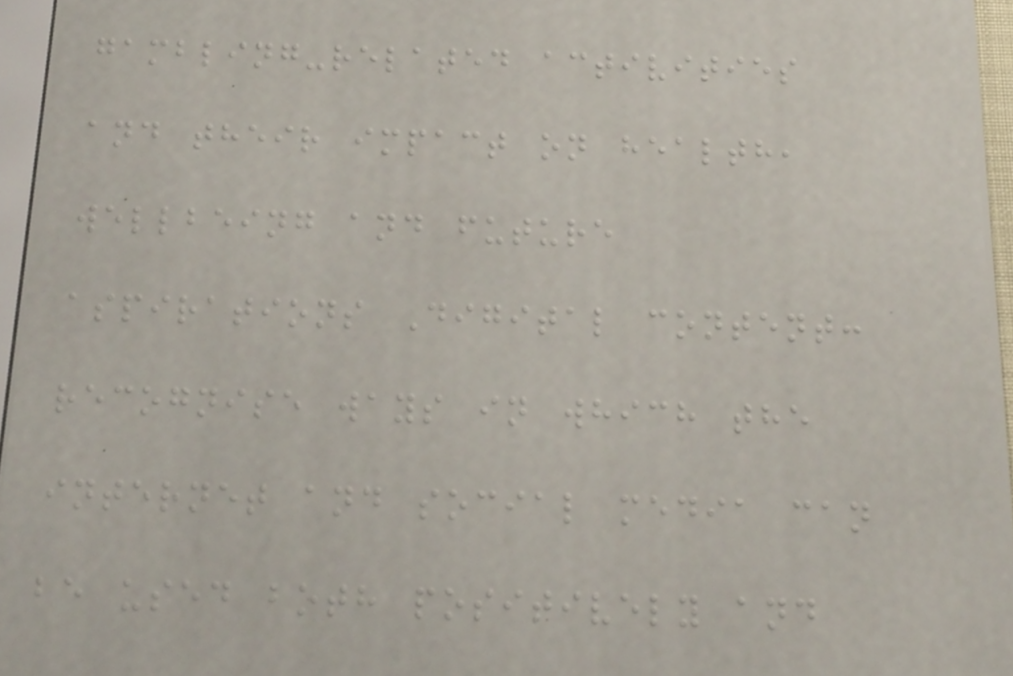gambling-related activities
and their impact on health,
wellbeing and future
aspirations Digital content:
recognise ways in which the
internet and social media can
be used both positively and
